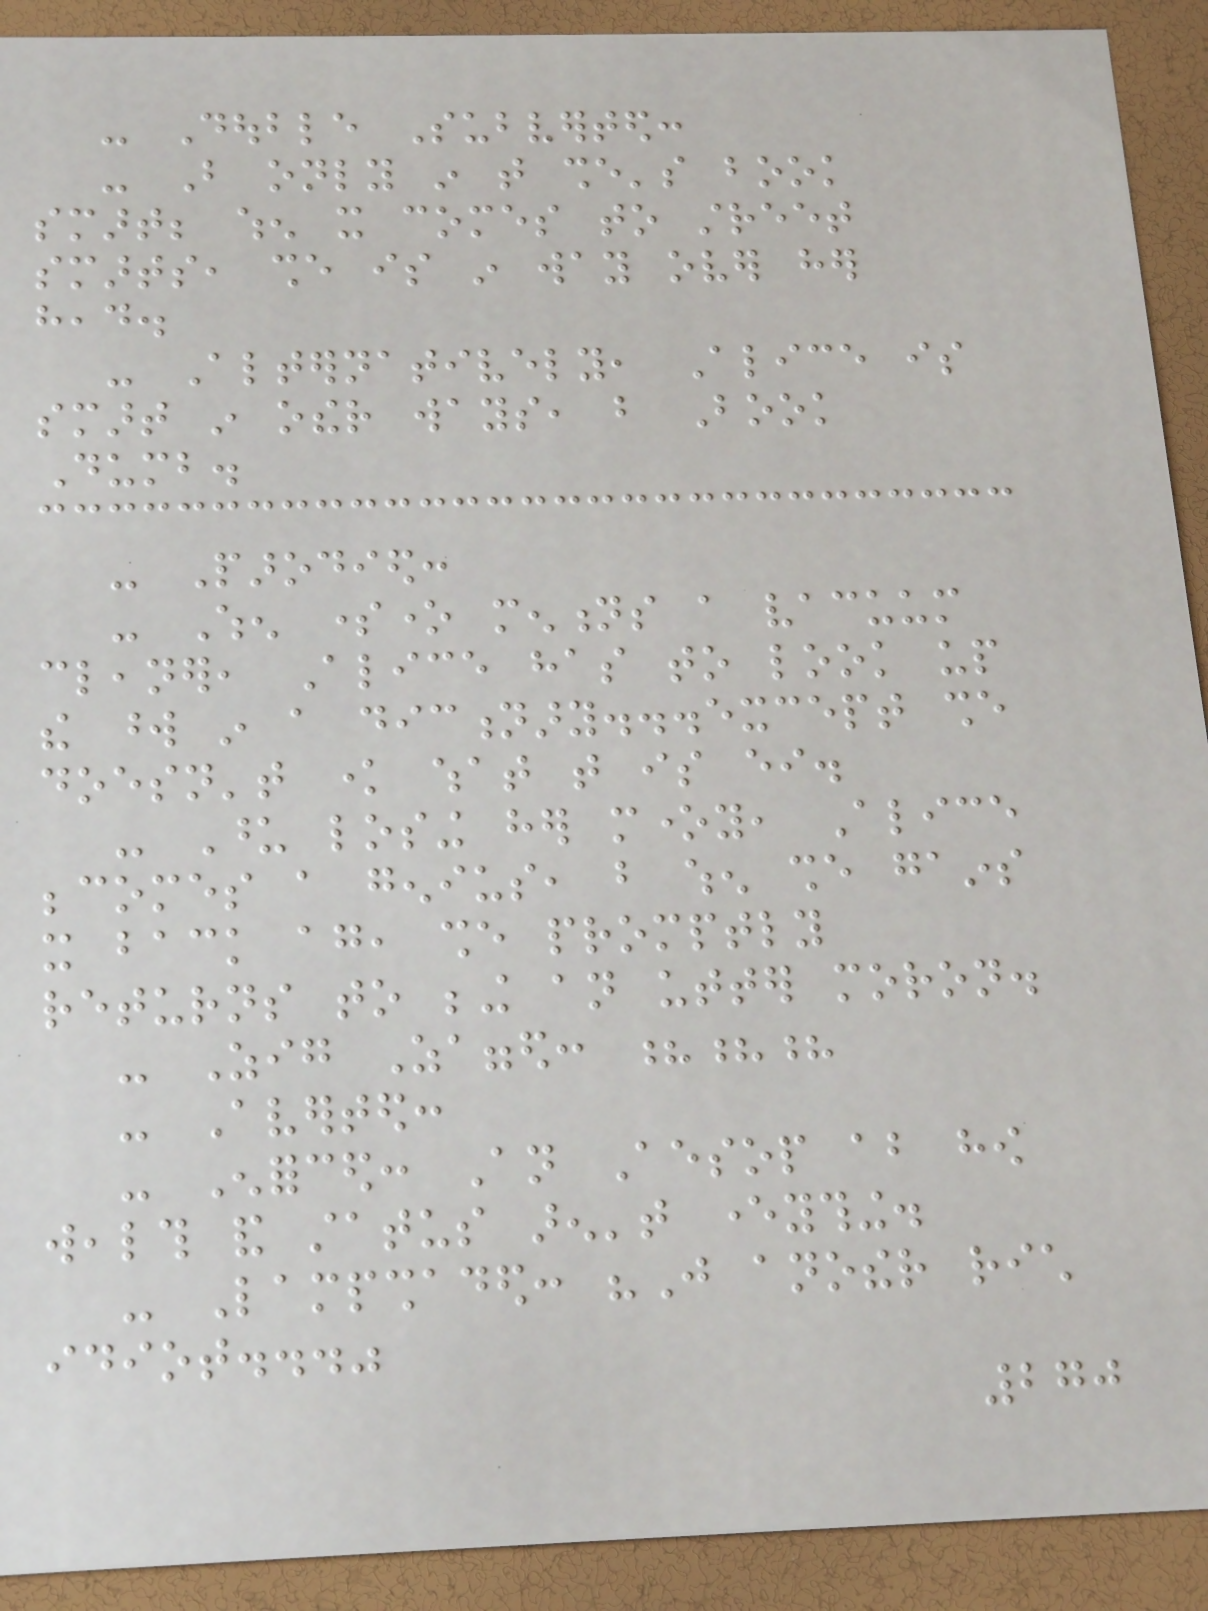- Double Subverted:
- But only in that she's book
smart; when it comes to street
smarts, she is in way over her
head.
- Alternatively, Alice is
smart in other ways, but Book
Dumb.
- Parodied:
- When someone mentions a vacuum
cleaner, Alice has to look up
the word in a dictionary...except she
doesn't know what that is either.
- Upon losing her money, Alice
becomes a genius, but when she gains
it back again, she promptly
returns to being an utter moron.
- Zig Zagged: ???
- Averted:
- Enforced: An Aesop about how
wealth and status aren't everything.
- Lampshaded: "Just another rich
idiot..."
270
